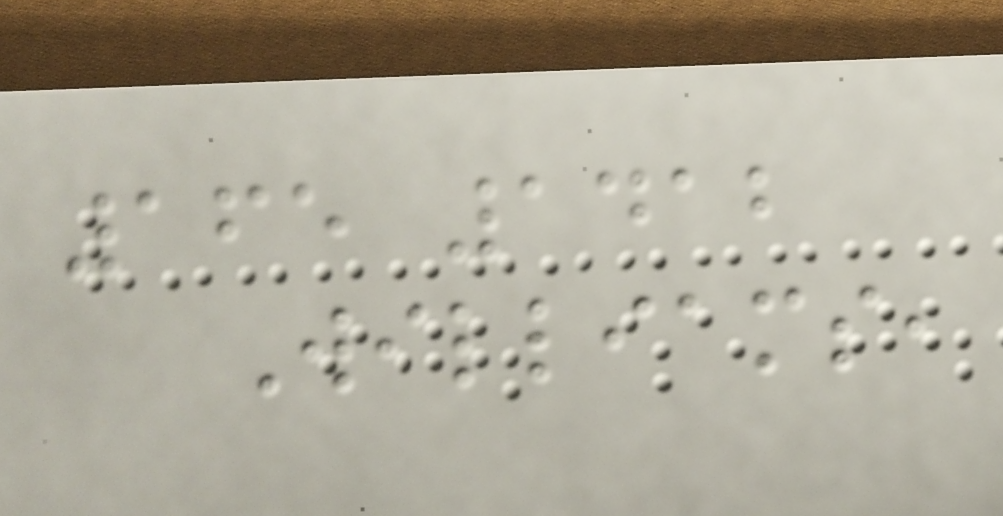165 1412
Williams,
